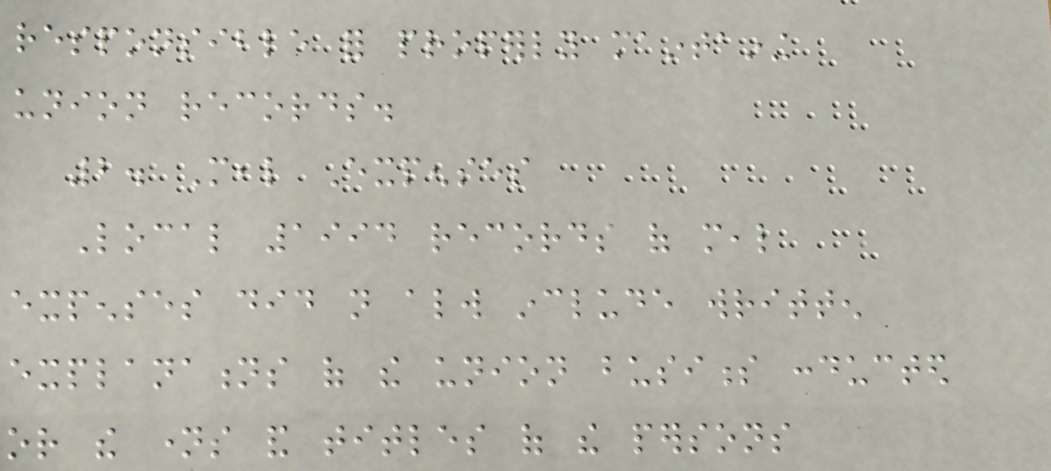responsible for properly maintaining
union records.
2. Meal Expenses
Local 1994 records of meal
expenses did not always include written
explanations of the union business conducted
or the names and titles of the persons
